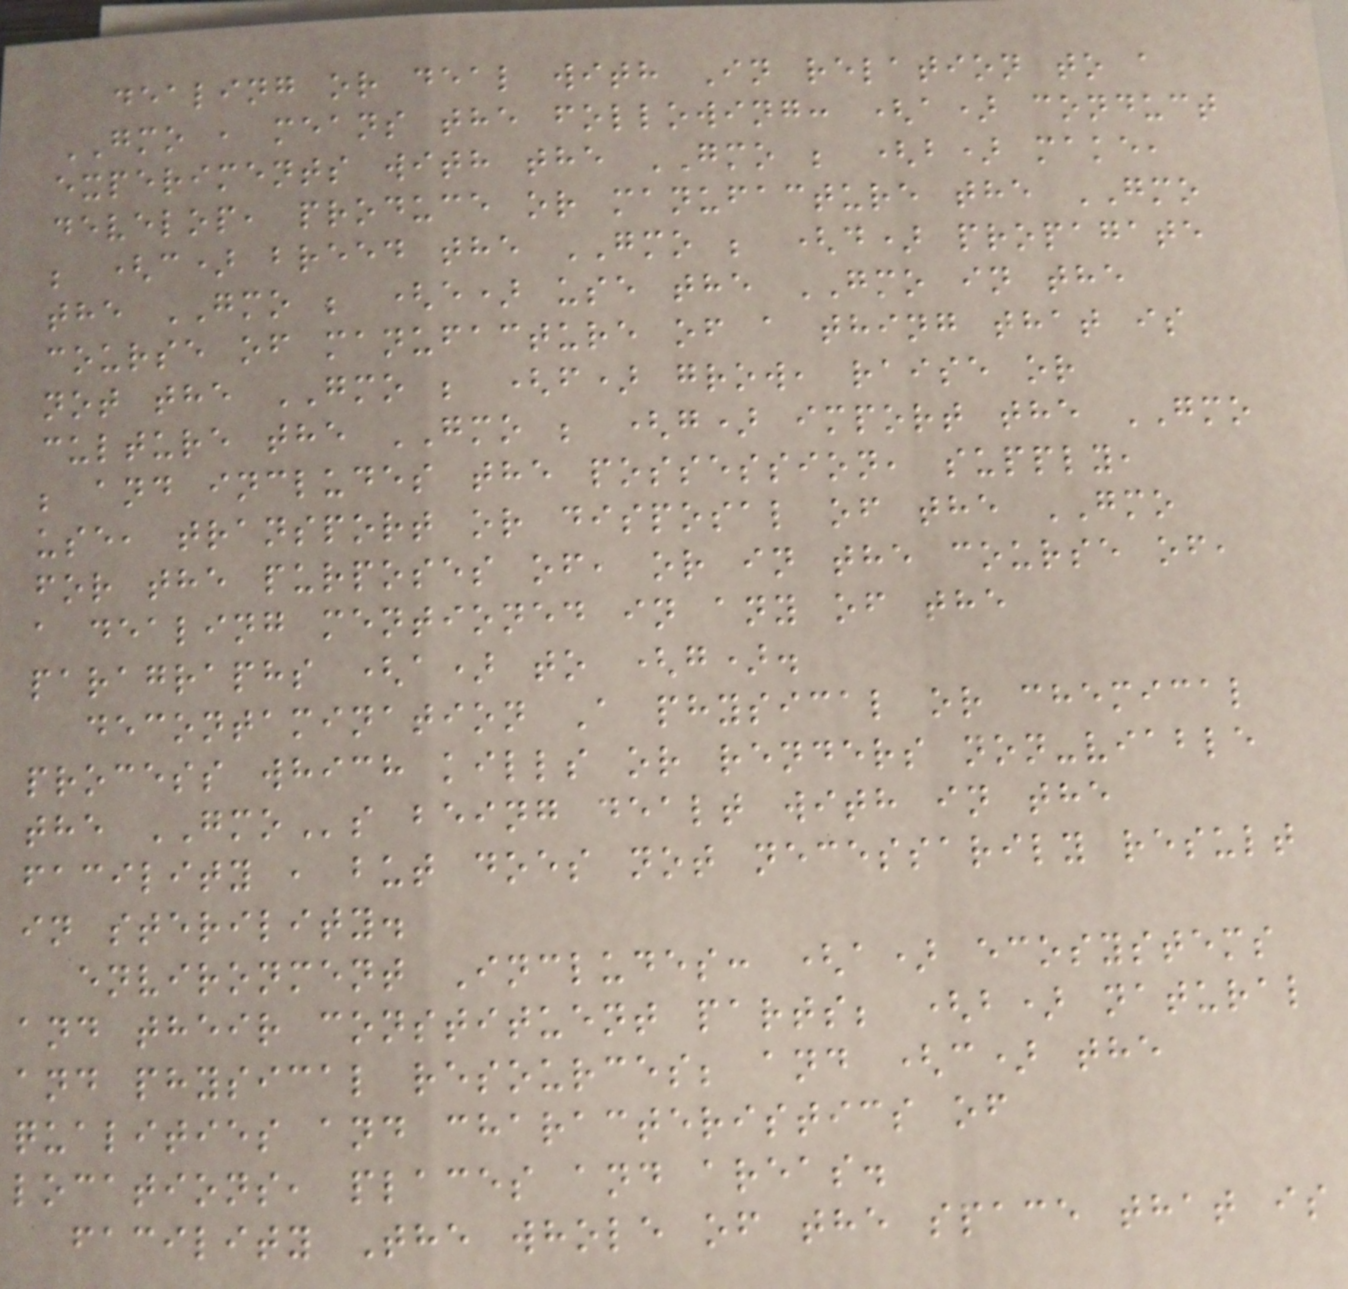dealing or deal with In relation to a
GMO , means the following: (a) conduct
experiments with the GMO ; (b) make,
develop, produce or manufacture the GMO
; (c) breed the GMO ; (d) propagate
the GMO ; (e) use the GMO in the
course of manufacture of a thing that is
not the GMO ; (f) grow, raise or
culture the GMO ; (g) import the GMO
; and includes the possession, supply,
use, transport or disposal of the GMO
for the purposes of, or in the course of,
a dealing mentioned in any of the
paragraphs (a) to (g).
decontamination A physical or chemical
process which kills or renders non-viable
the GMOs being dealt with in the
facility , but does not necessarily result
in sterility.
environment Includes: (a) ecosystems
and their constituent parts; (b) natural
and physical resources; and (c) the
qualities and characteristics of
locations, places and areas.
facility The whole of the space that is
